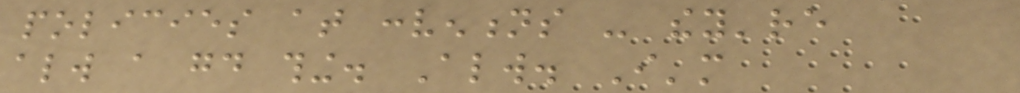policies at conventions - they're
always a good thing. Always. I'm
